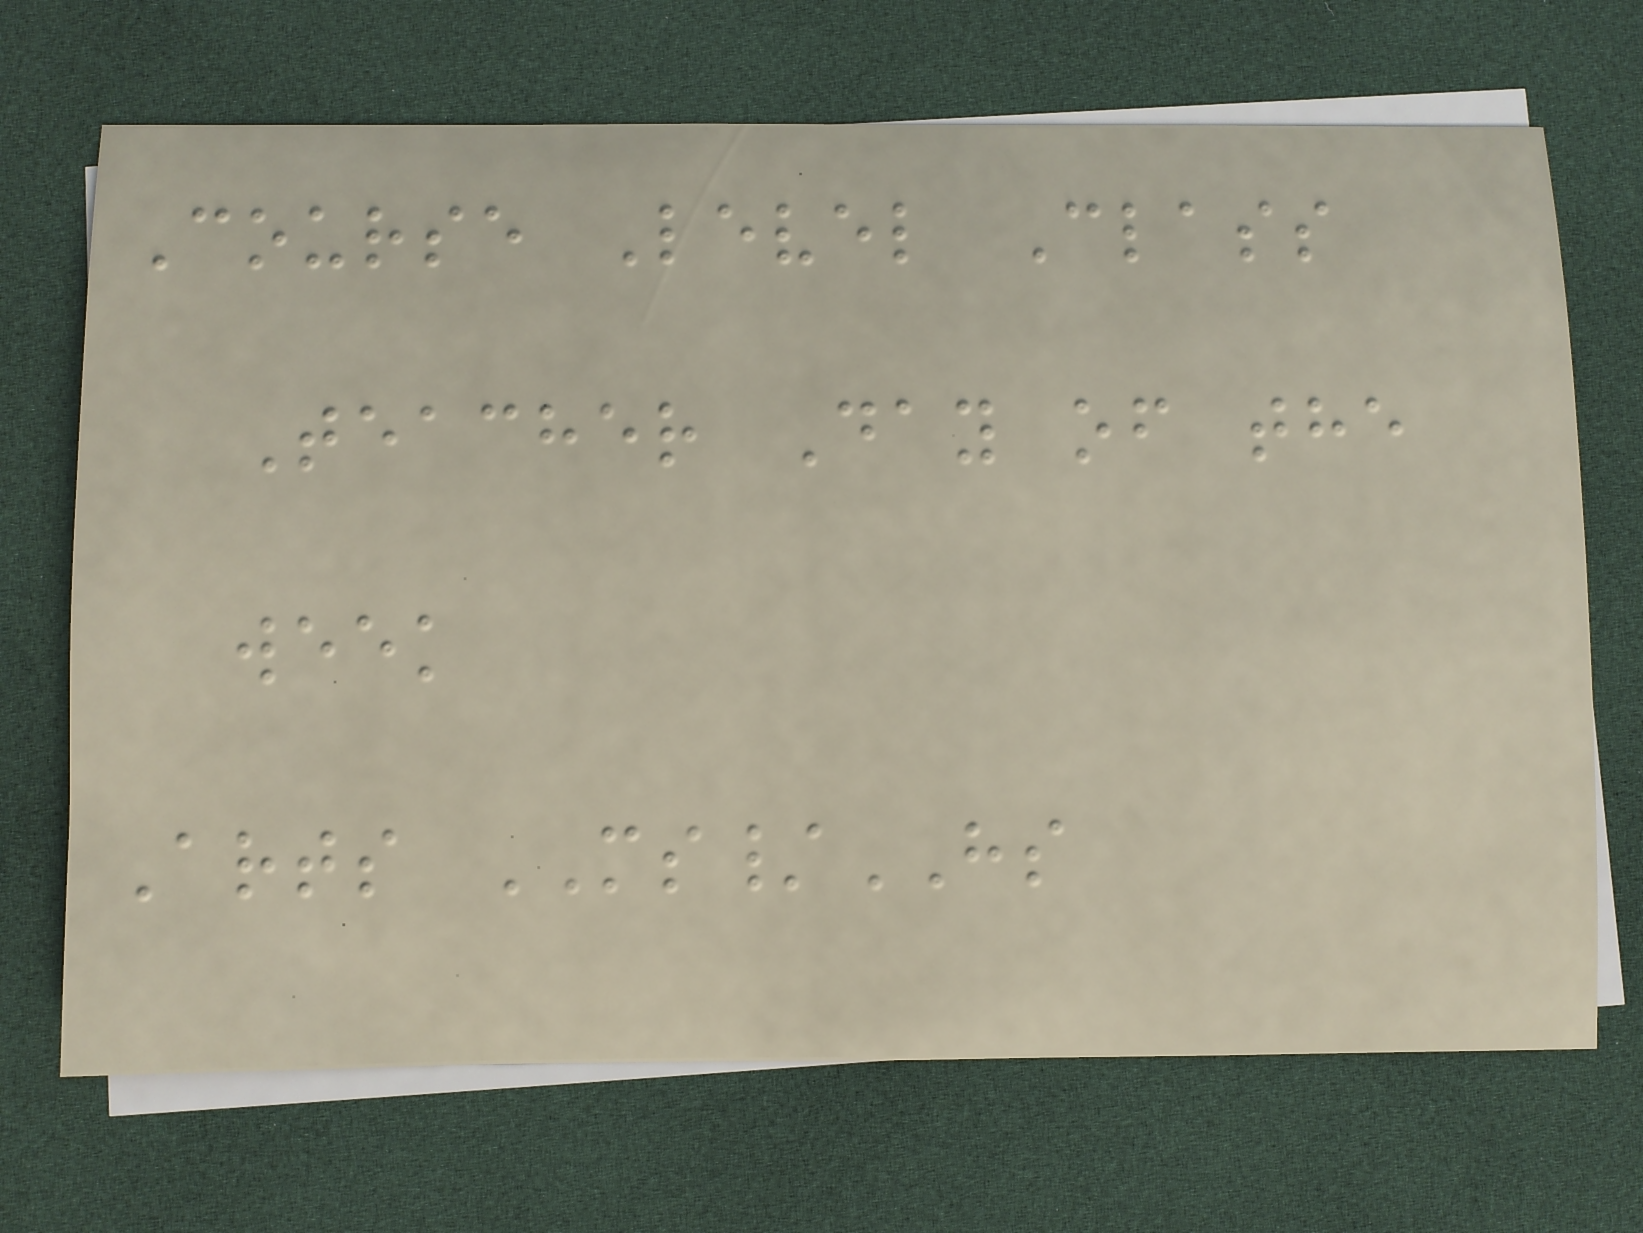Course Level Class
Teacher Day of the
week
Arts MS/HS
